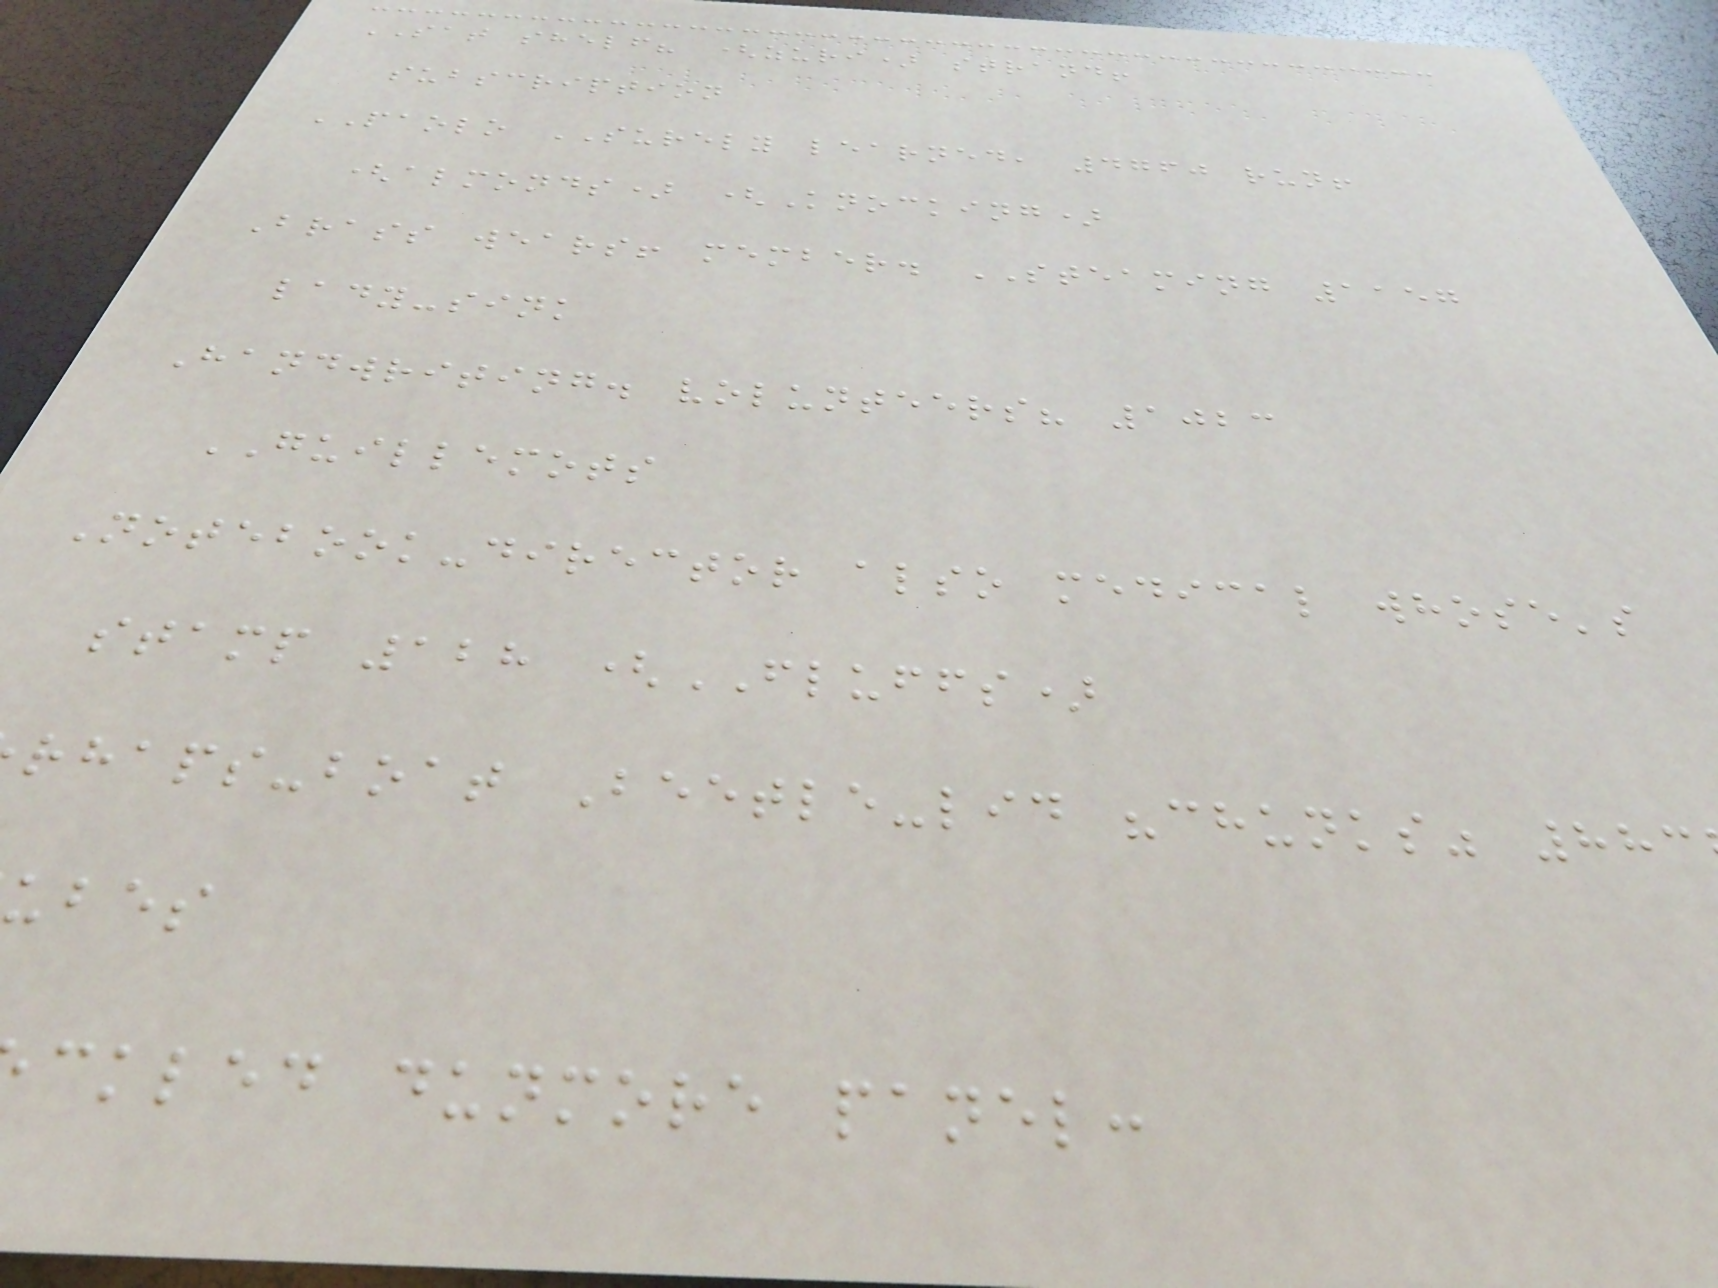SAT shelf? (zuri) strand!
subscription
PAOLO SURELY learned, 4760 run!
(almonds) (Knocking)
Brass wears! member. STEAMING 1157
lady-sink
Handwriting. volunteers? 1023
GUILLEMOTS
Notebook-director also medical whose's
stamp 128 (FLUFFS)
rhaps-boat Beetle-lid "chunks" 883
ubes
ckled dunmore panel:
